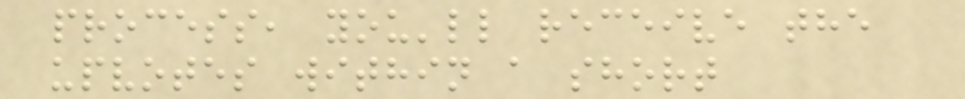process, you'll receive the
upvotes within a short
